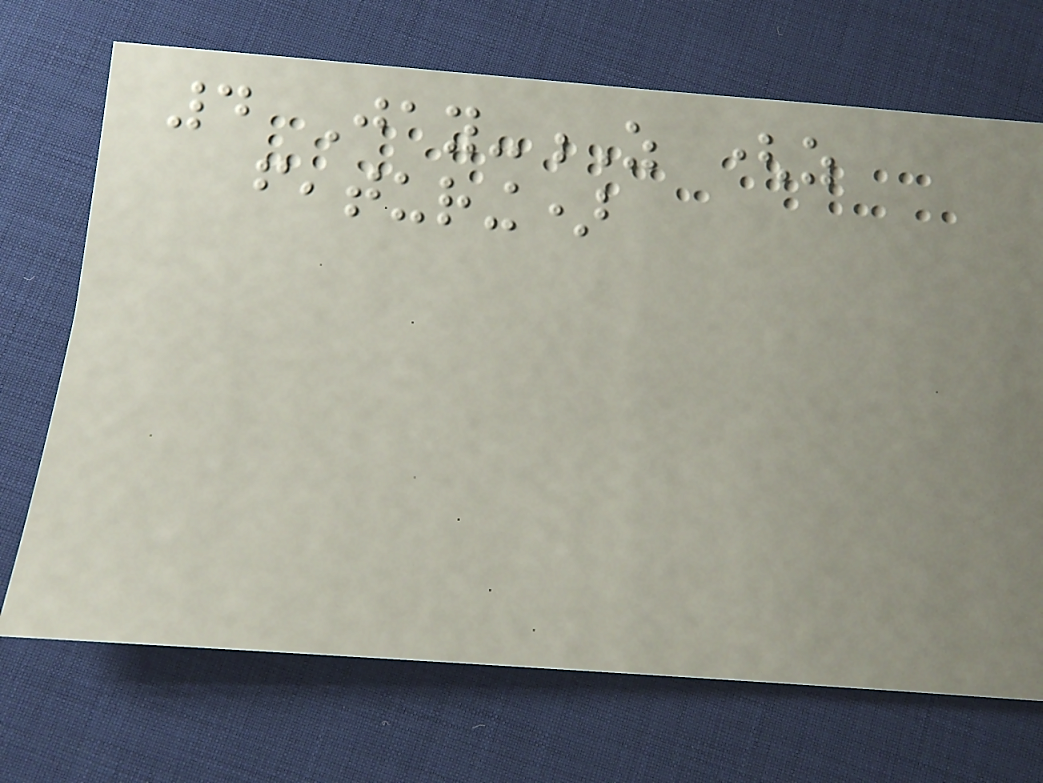4 Jay-Z (as
featuring)
